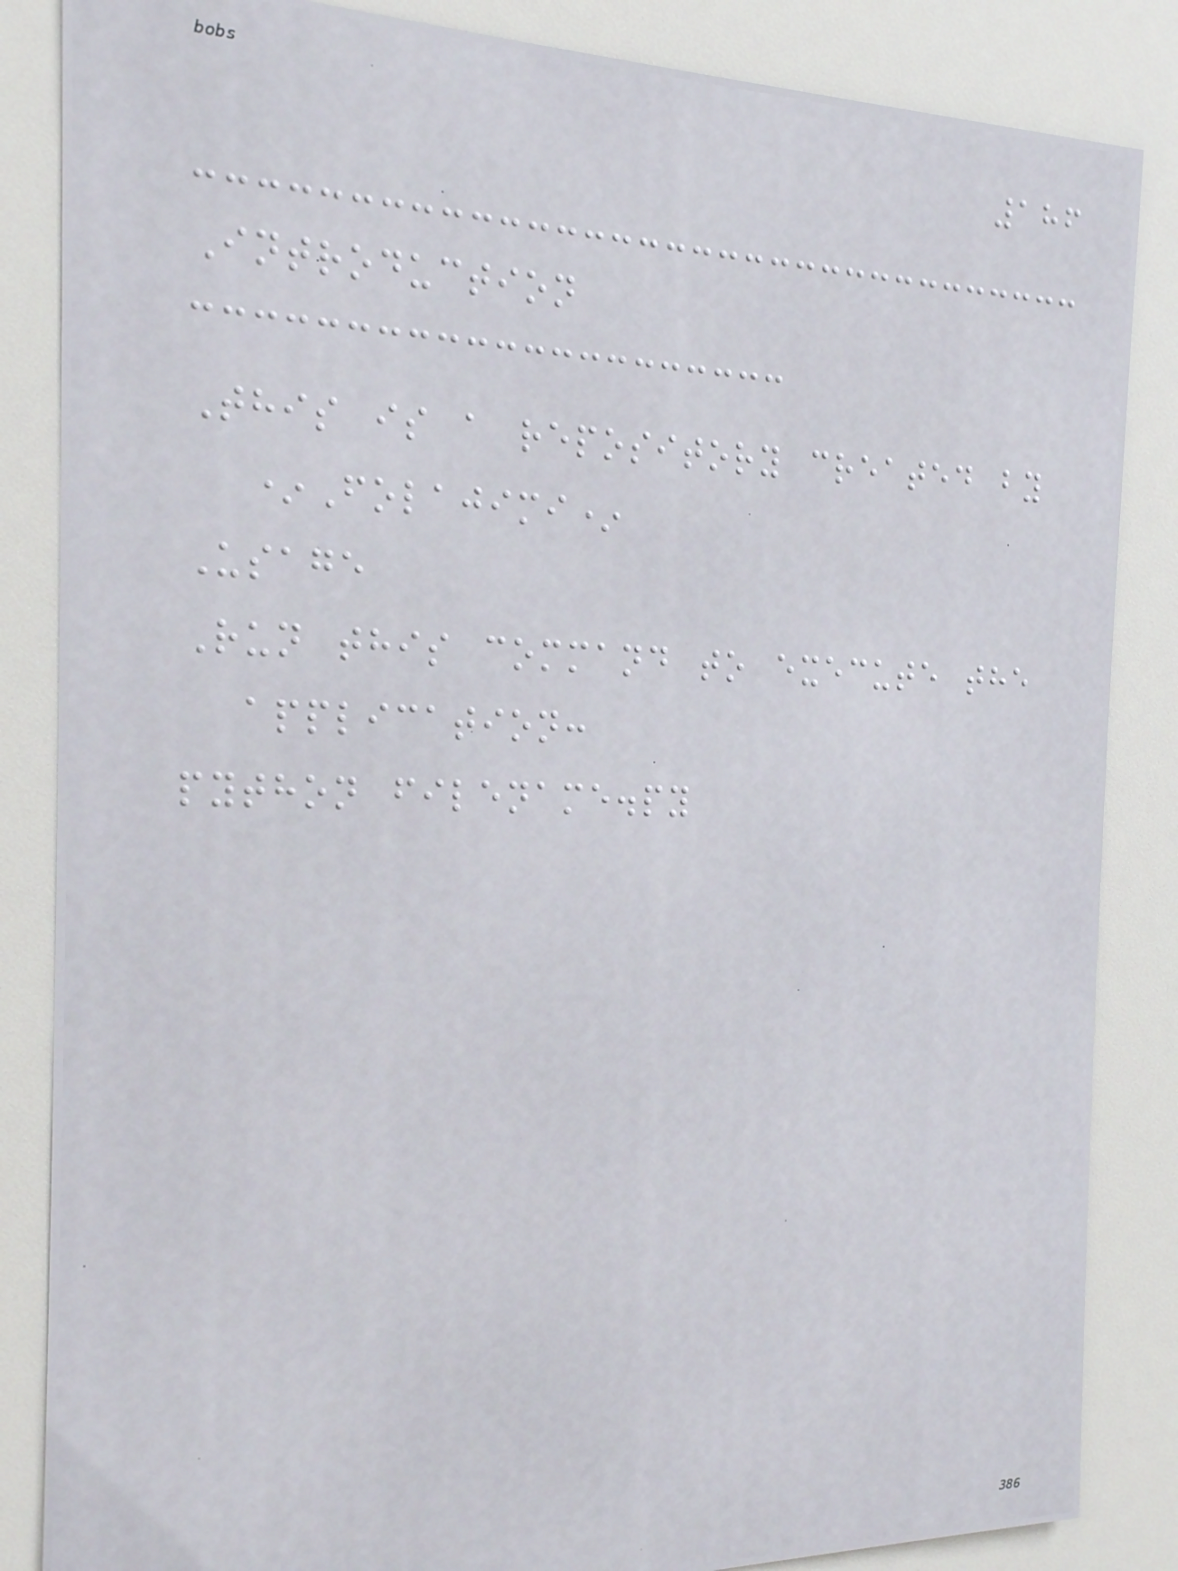186
Introduction
This is a repository created by
*Folajimi*
Usage
Run this command to execute the
application:
python filename.py
